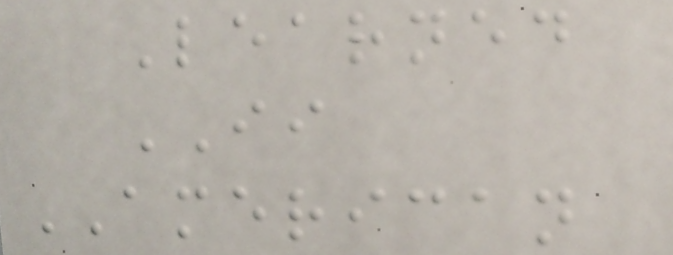Learned
II
AMERICAN
